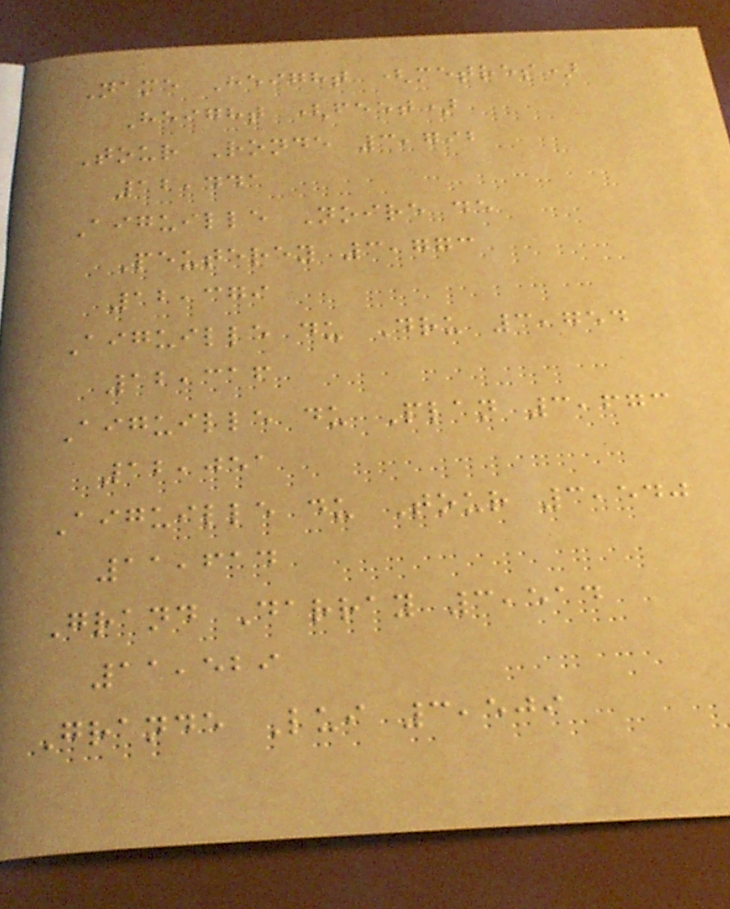Name Height (metres)
Height (feet)
Tour Ronde 3,792
12,441
Aiguille Noire de
Peuterey 3,773
12,379
Aiguille du Dru 3,754
12,316
Aiguille du Plan 3,673
12,051
Aiguille du Tour 3,540
11,614
Grand Darray 3,514
11,529
Grande Lui 3,509
